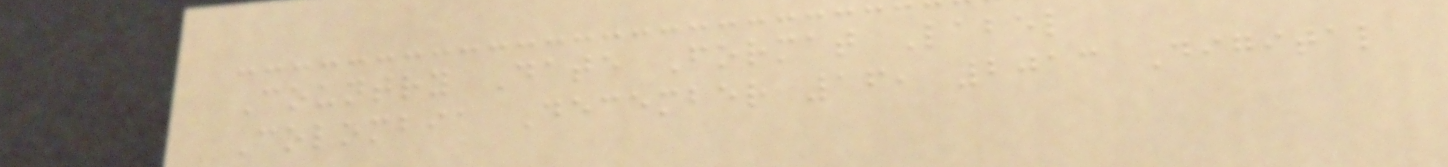Country Date Format Label
Colombia December 16, 2013 Digital
